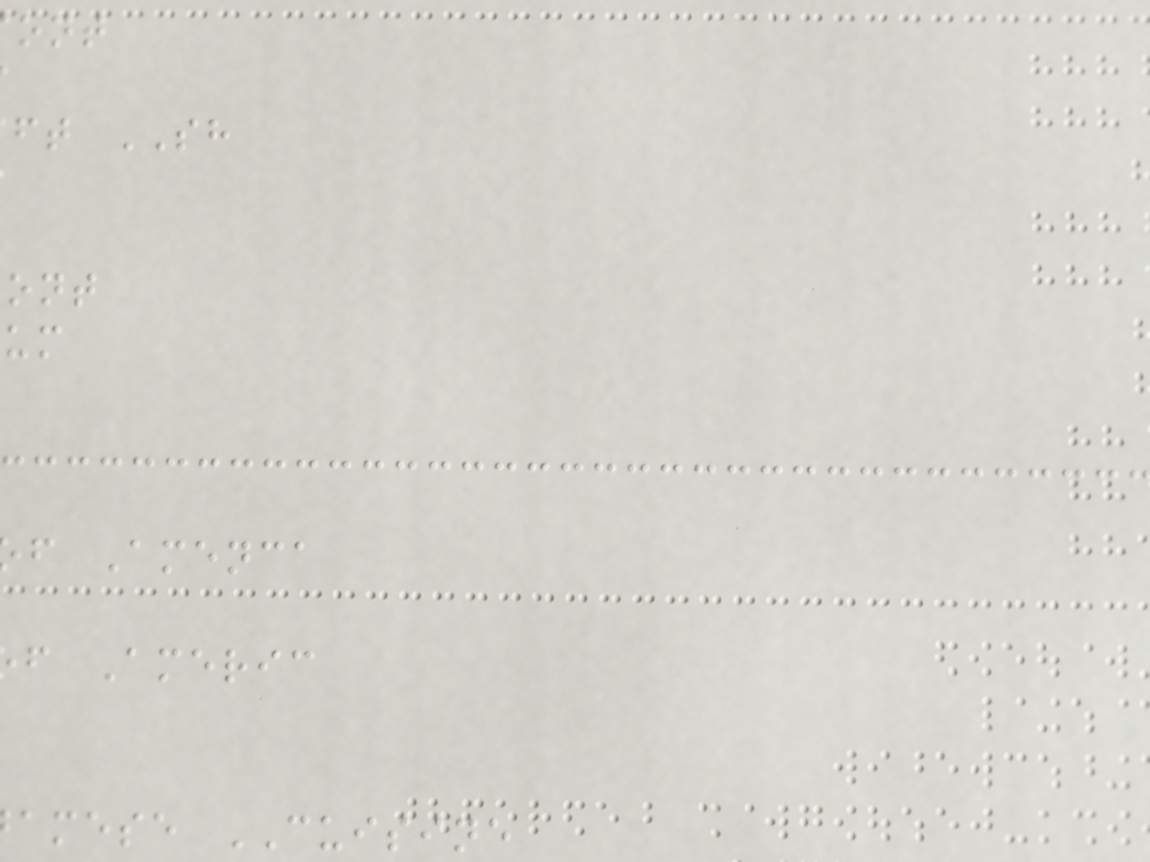ft SH
f Amenca
f Americ
amese CUISINE
